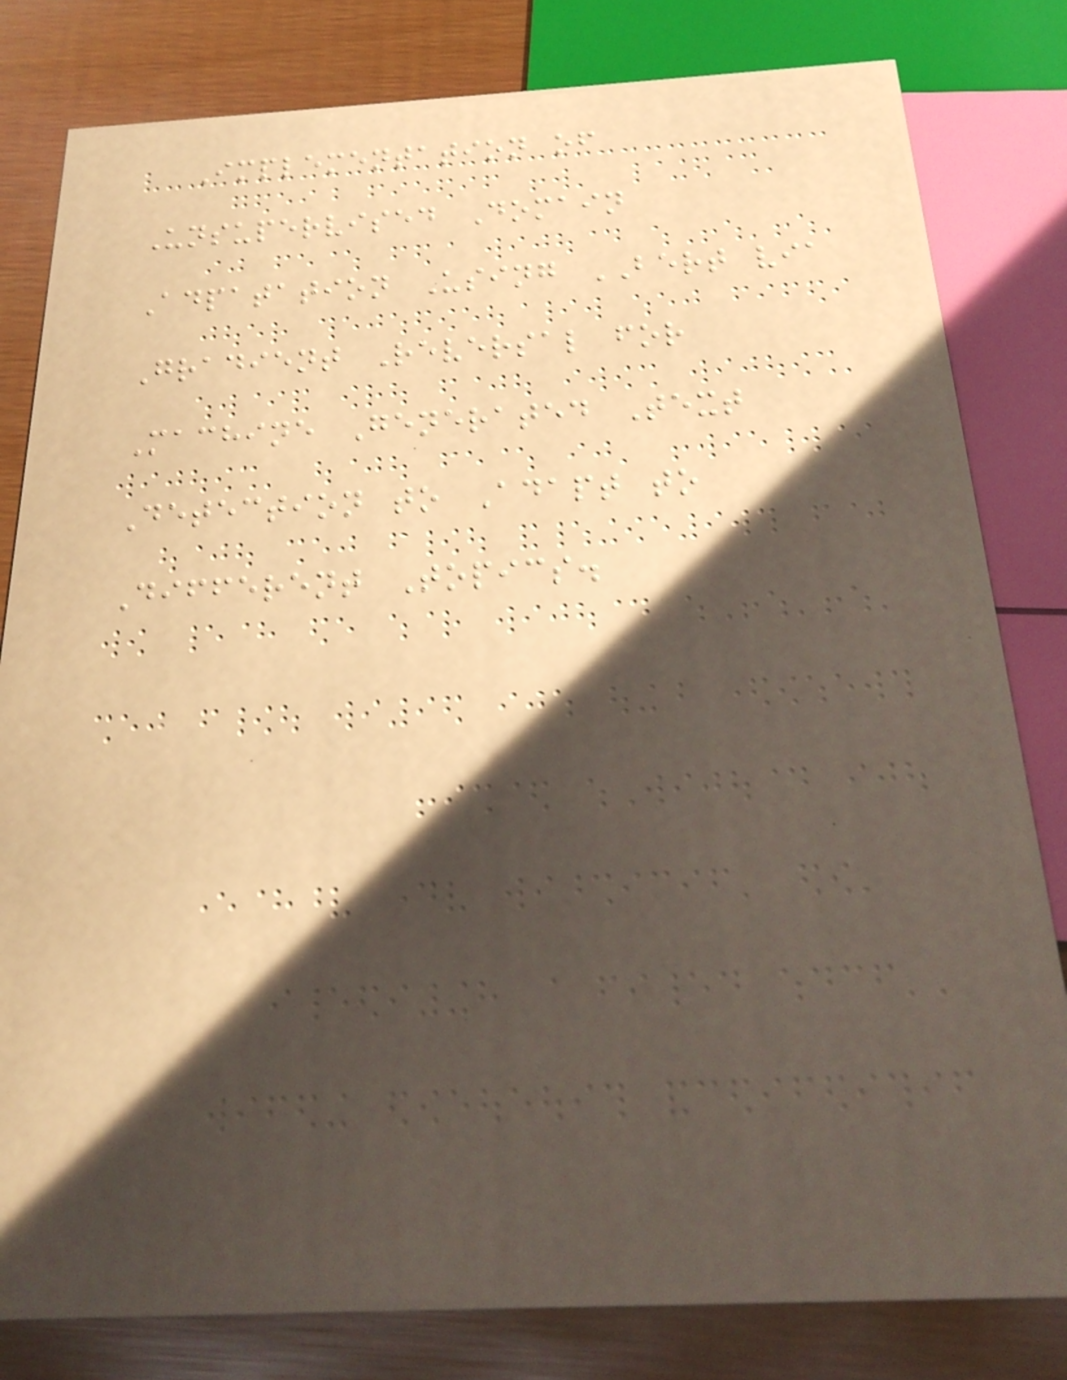Implementation of
Unsupervised Domain
Adpatation Using BERT via
Gradient Reversal for
Machine Generated Text
Detection to Adapt to
Different Topics.
